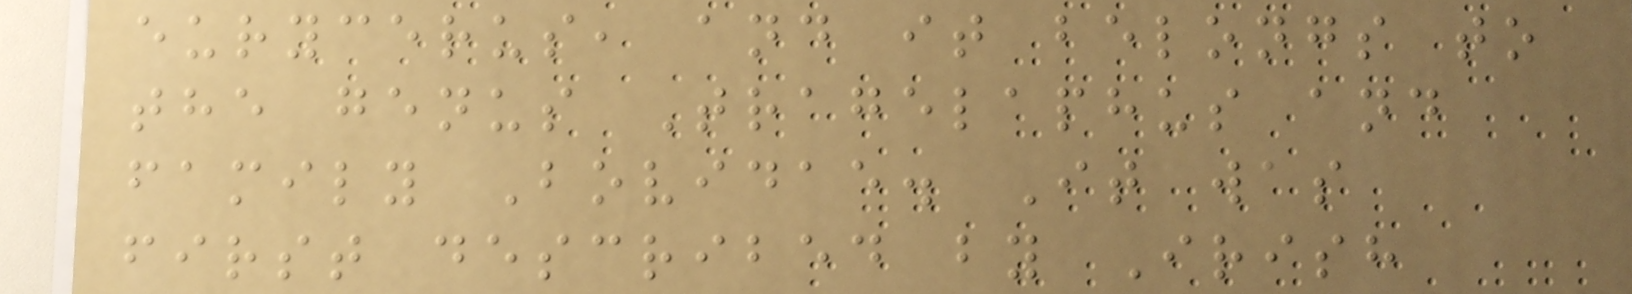eurycerus, and it belongs to
the genus Tragelaphus and
family Bovidae. It was
first described by Irish
